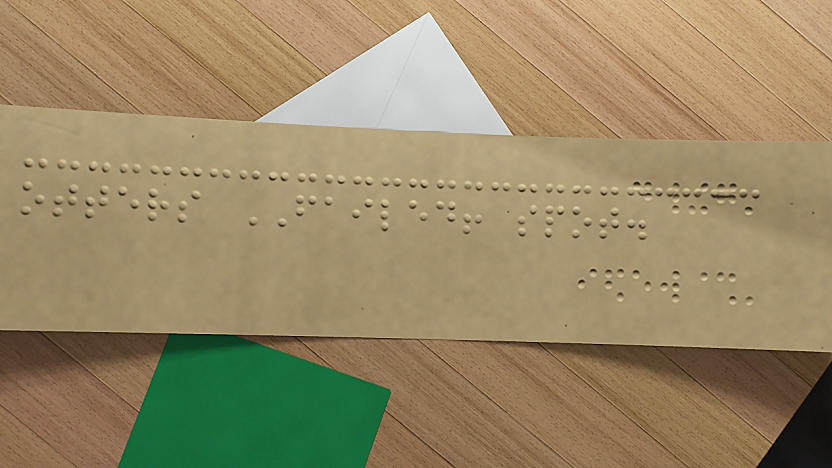otters FAILED! spot.
